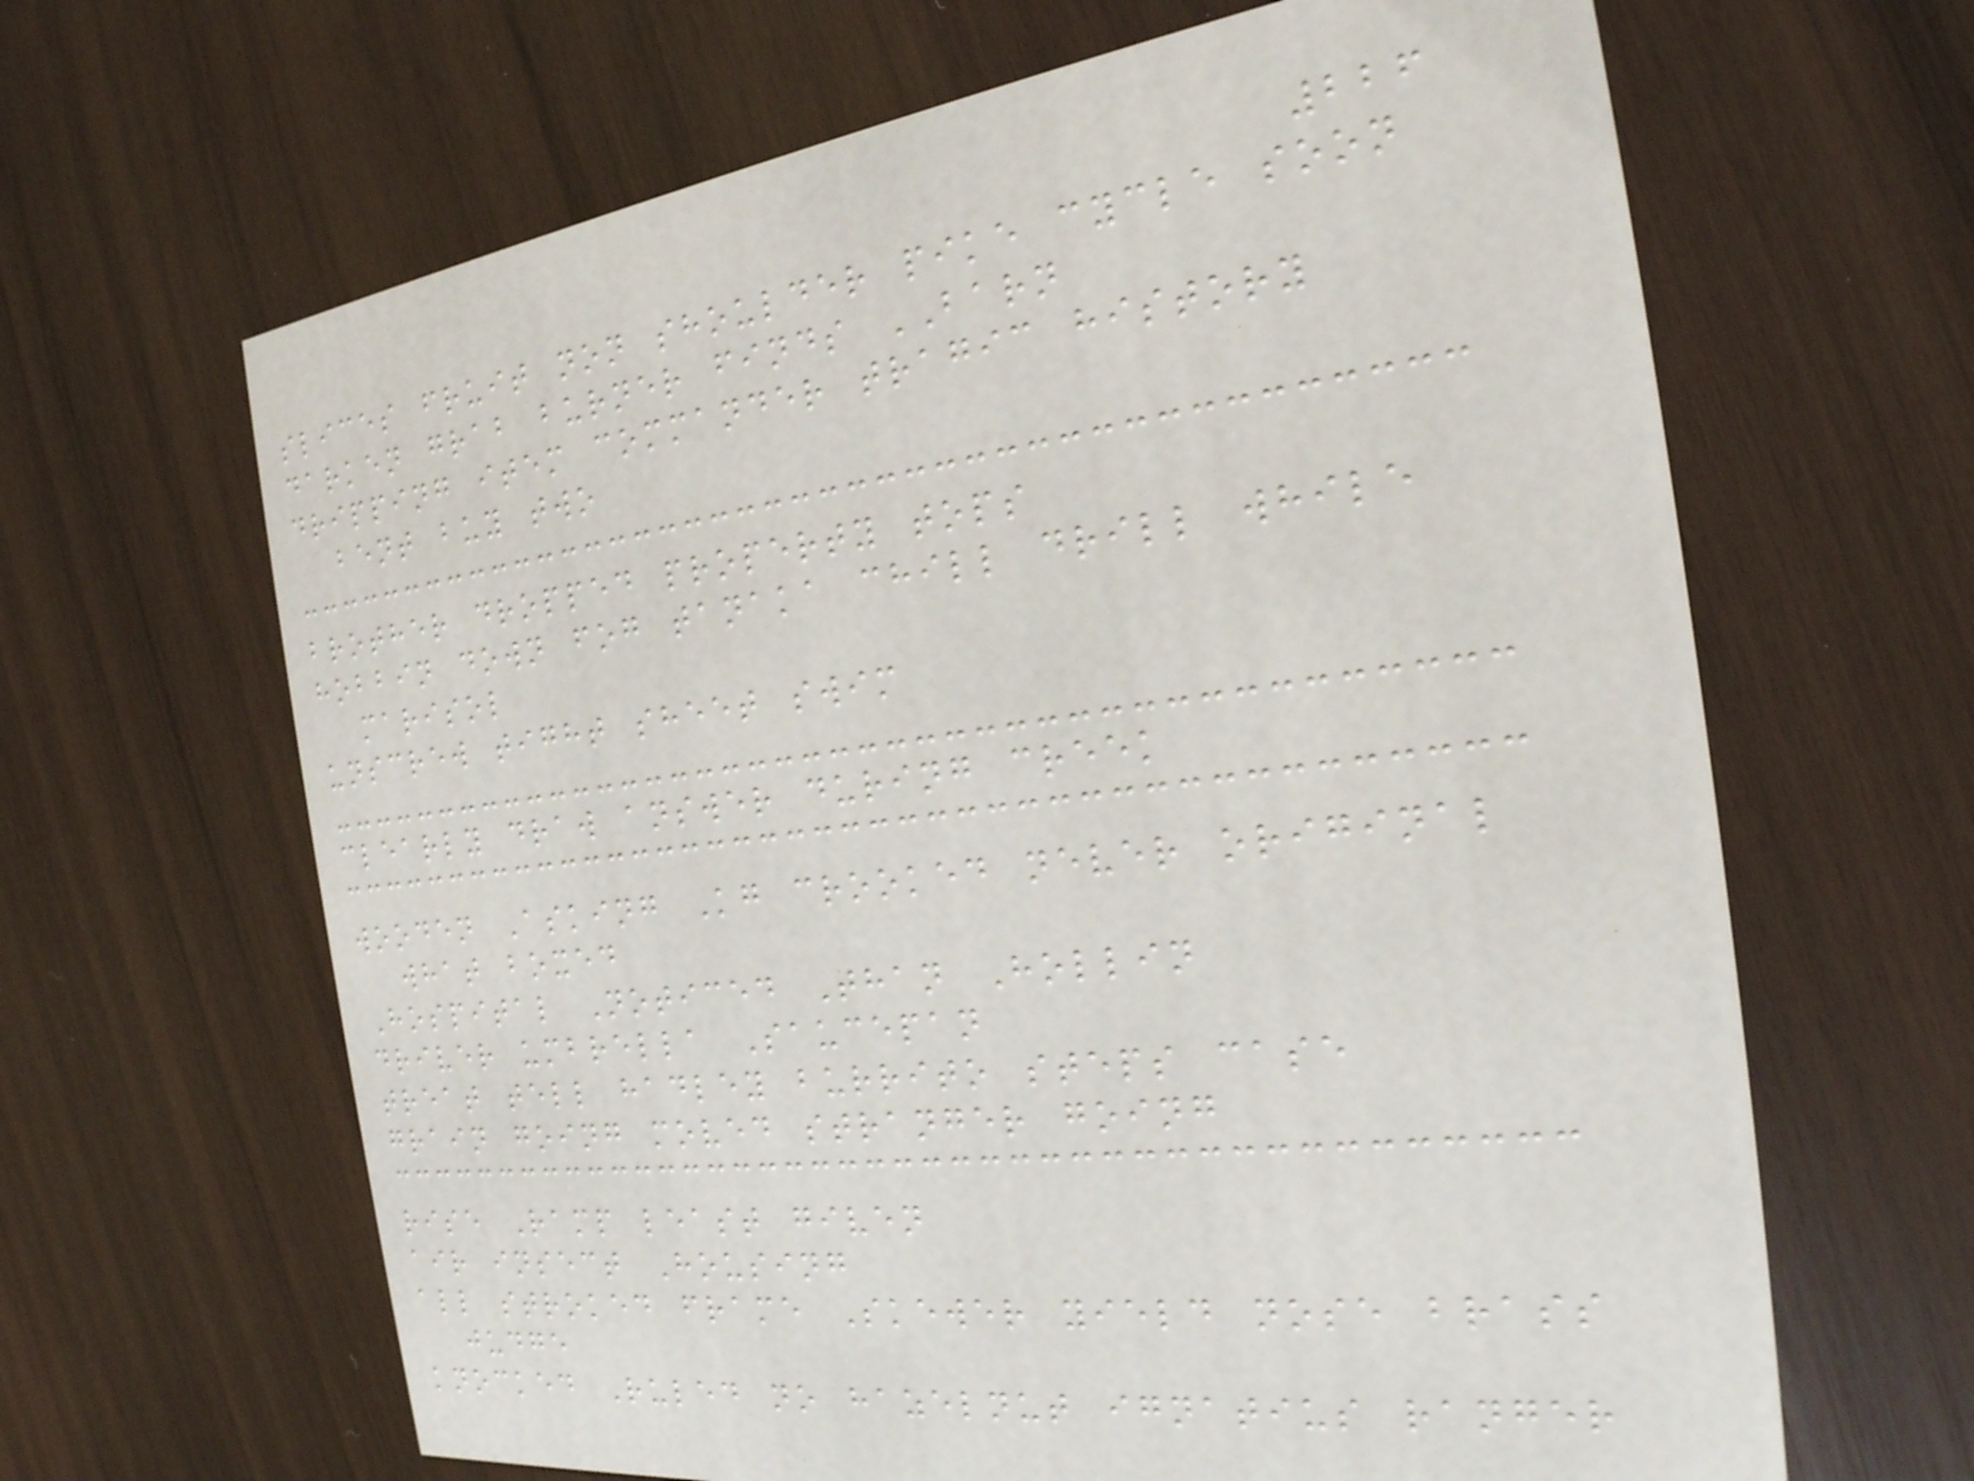226
slices fruit non shoulder pike cycle soon
darken grab burner finds BARN
dripping item commander tragic history
bent buy two
brother dropped property tops
hobbin down fog tanaka chill drill while
marisol
unscrew tight sheet swim
clearly draw answer during creek
wooden Asking Kg crooked never original
what boxed
Hospital Noticed Than Hollin
driver umbrella Saucepan
treat tell hadley burrito steps case
grain going moved stranger going
rise Ramp least given
air insect Housing
all stroked frame Skewer yield nose brass
judge
knocked Ruled no hazelnut ignatius ranger
